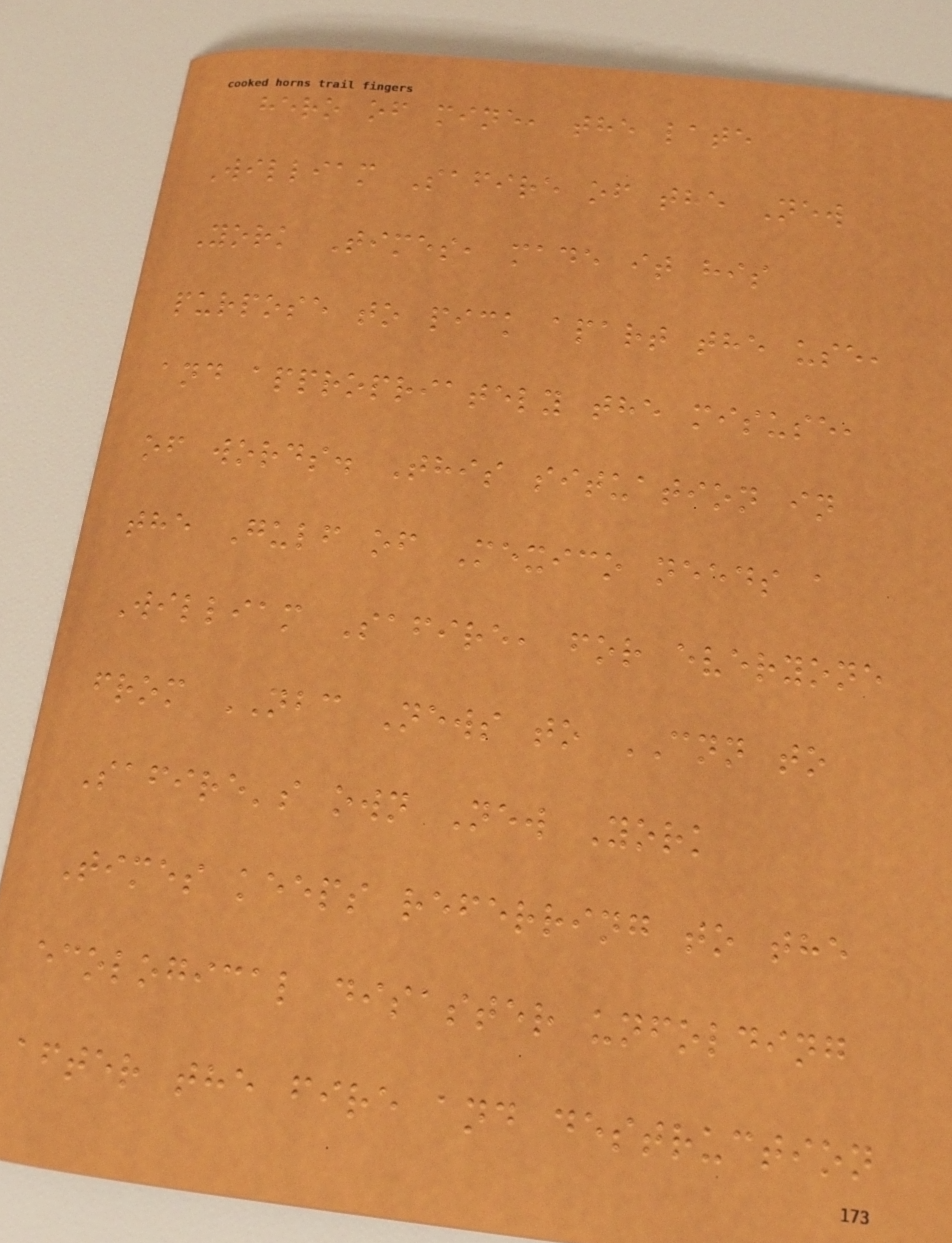hero of mine, the late
William Safire of the New
York Times, made it his
purpose to pick apart the use,
and appropriately the misuse,
of words. This situation in
the Gulf of Mexico needs a
William Safire, for everyone
from NBC News to CNN to
Safire's own New York
Times keeps referring to the
ecological disaster unfolding
after the fire and destruction
